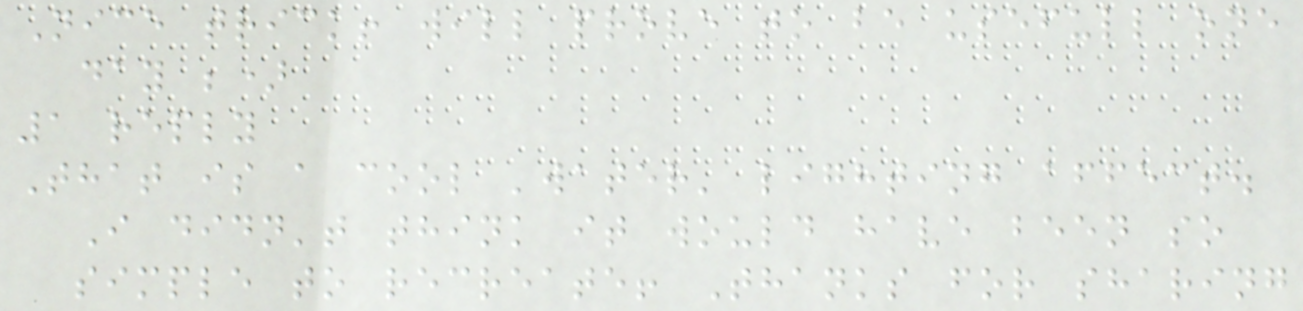Nice trick! will prove to be usefull one
day ;)
1 reply
That is a cool 'water' lighting affect.
I didn't think it would have been so
simple to recreate! Thanks for sharing
